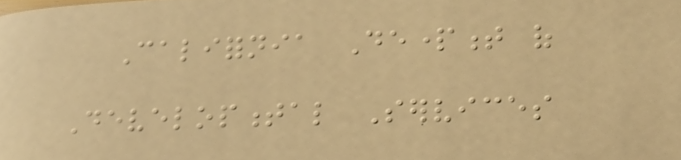California Department of
Developmental Services
